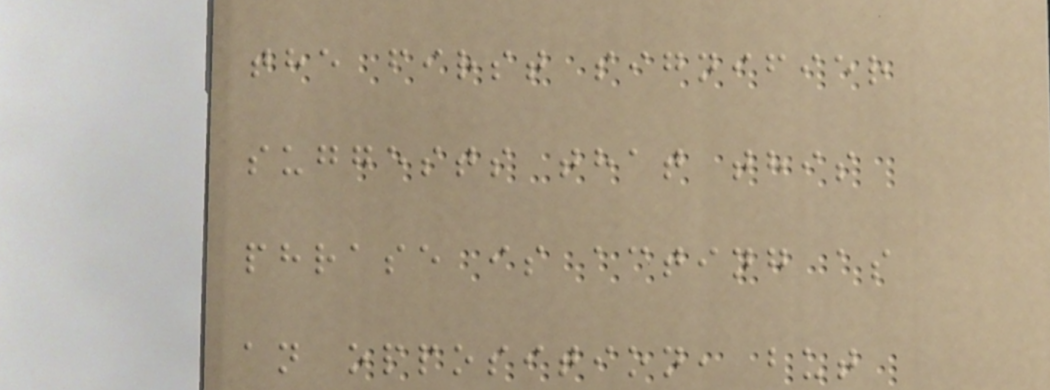the first signifier
suggests that this
phrase is acting as
an opposition, but
